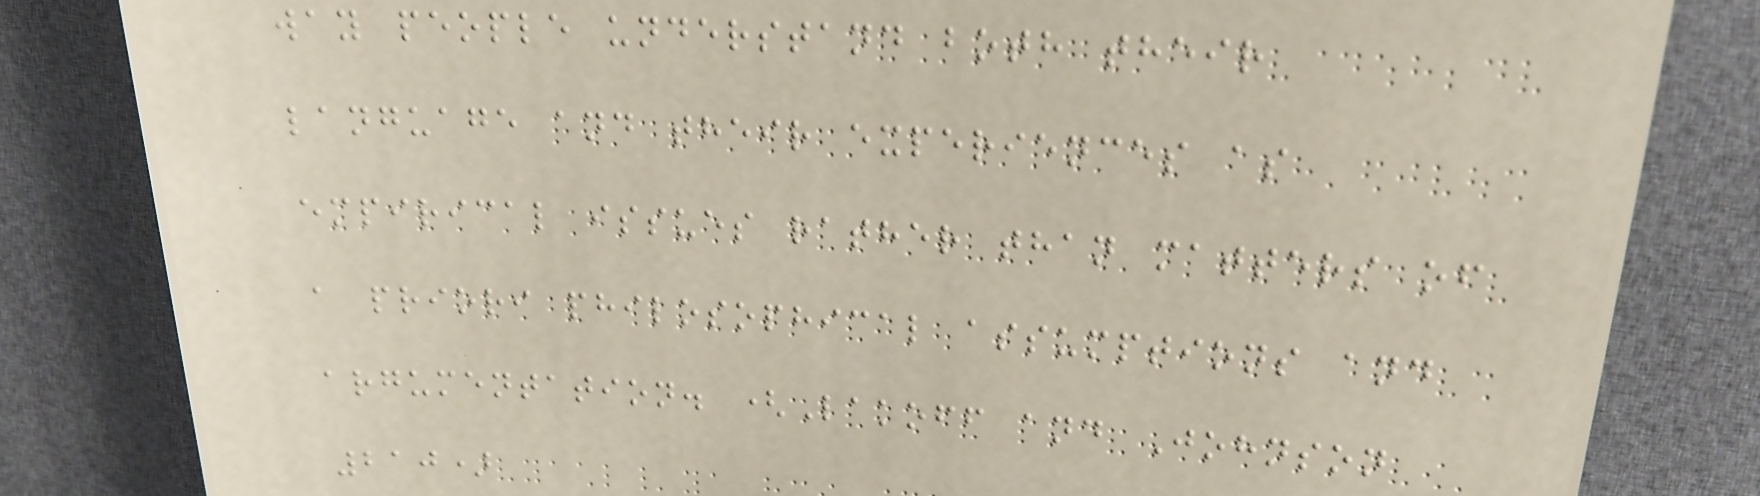way people understand both their
language and their experiences as
empirical issues rather than matters of
a priori philosophical assumptions and
argumentation. (Lakoff and Johnson
210)
